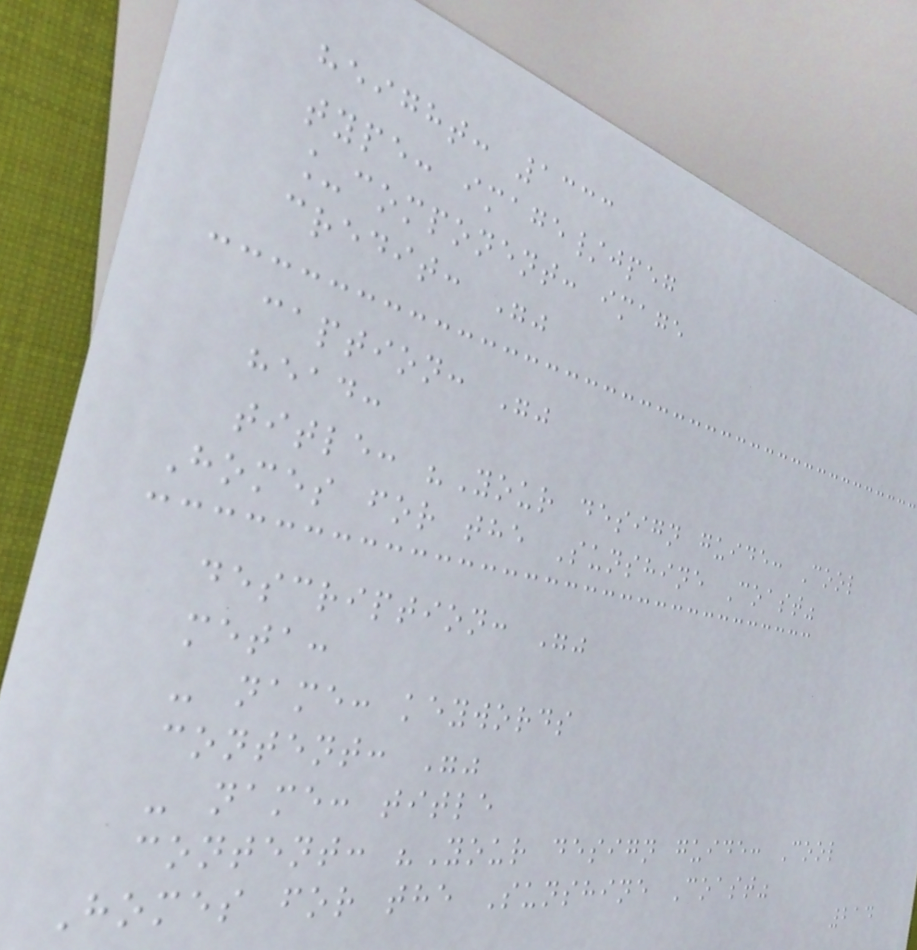height: 1333
type: image/jpeg
_component: image
credit: ""
caption: ""
head:
title: "Your design guide: Cool
Homes for the Sunshine Coast"
description: ""
meta:
- name: keywords
content: ""
- name: title
content: "Your design guide: Cool
Homes for the Sunshine Coast"
214
